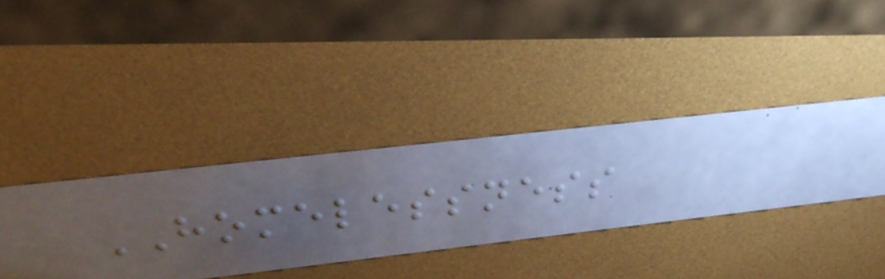HOMELESSNESS
